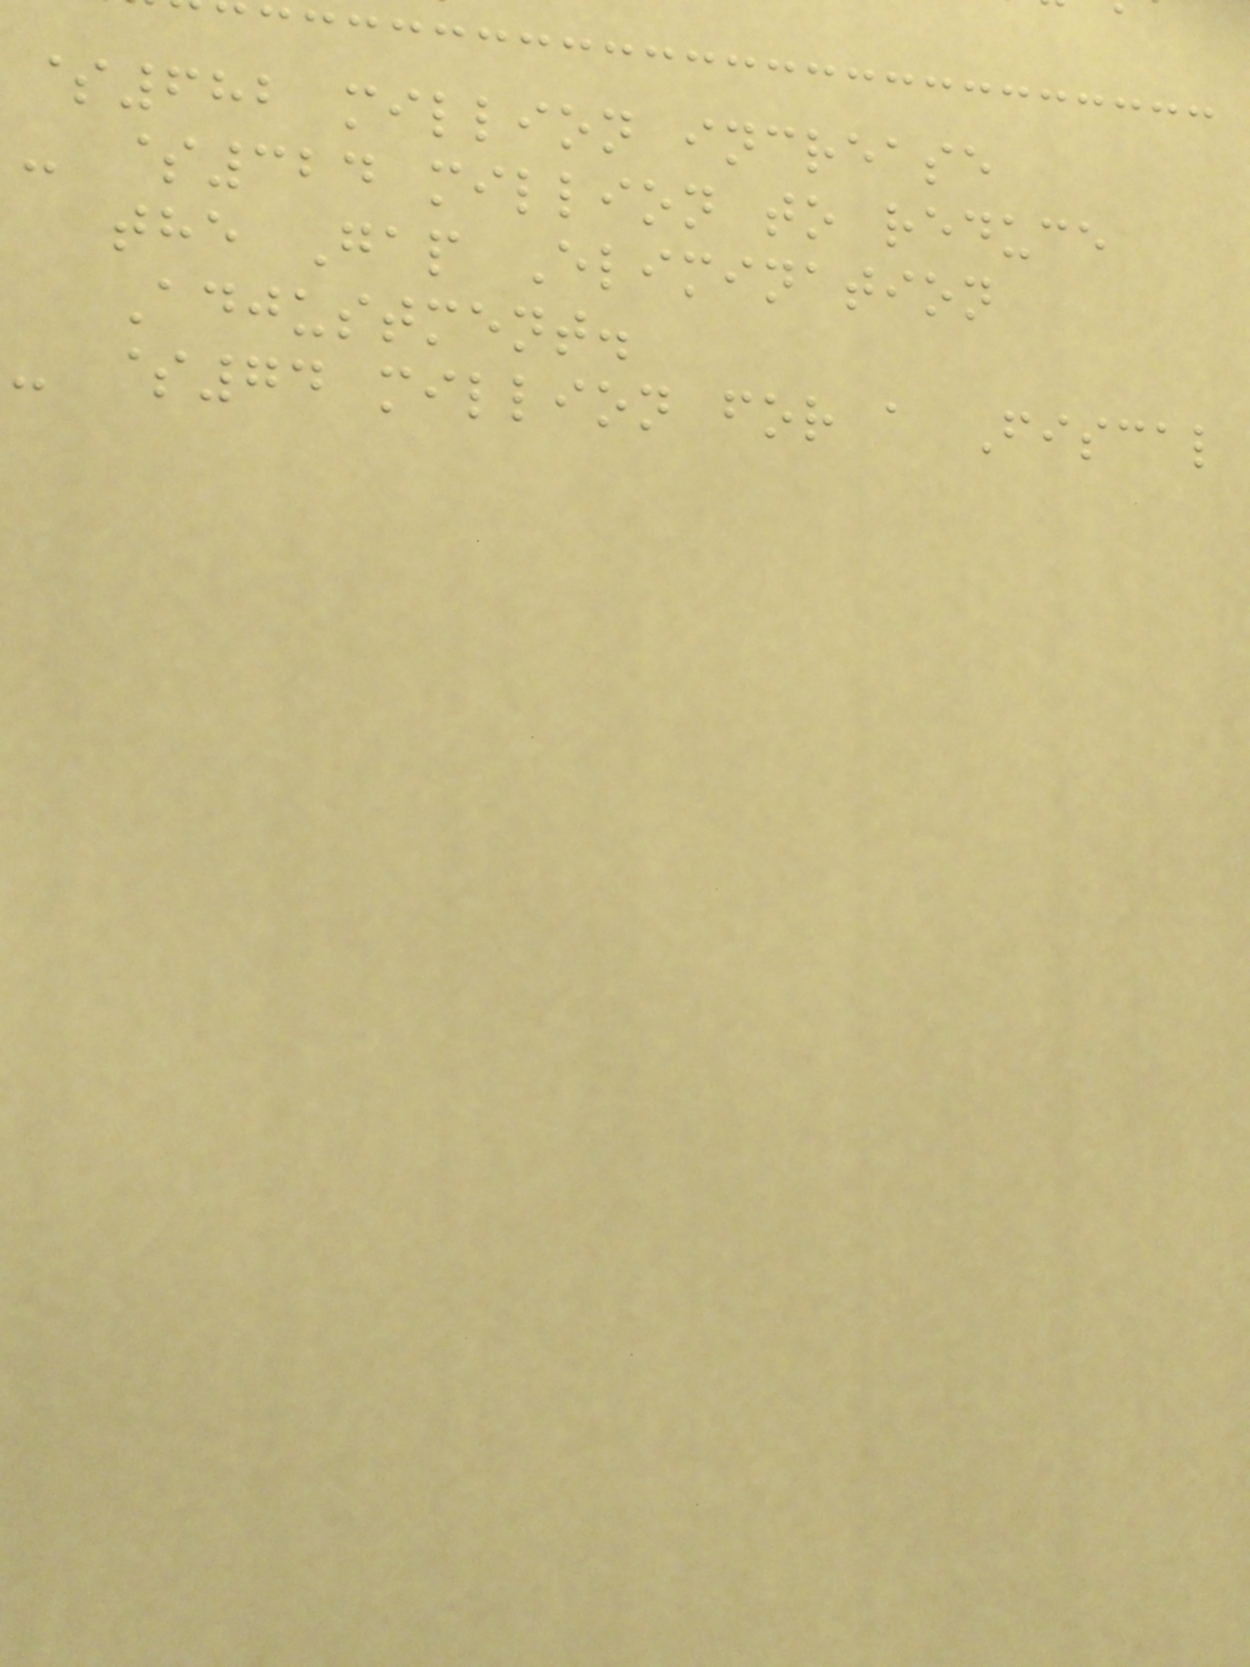$682 million increase
- $324 million to reduce
the Gap Elimination
Adjustment.
- $74 million for a Fiscal
